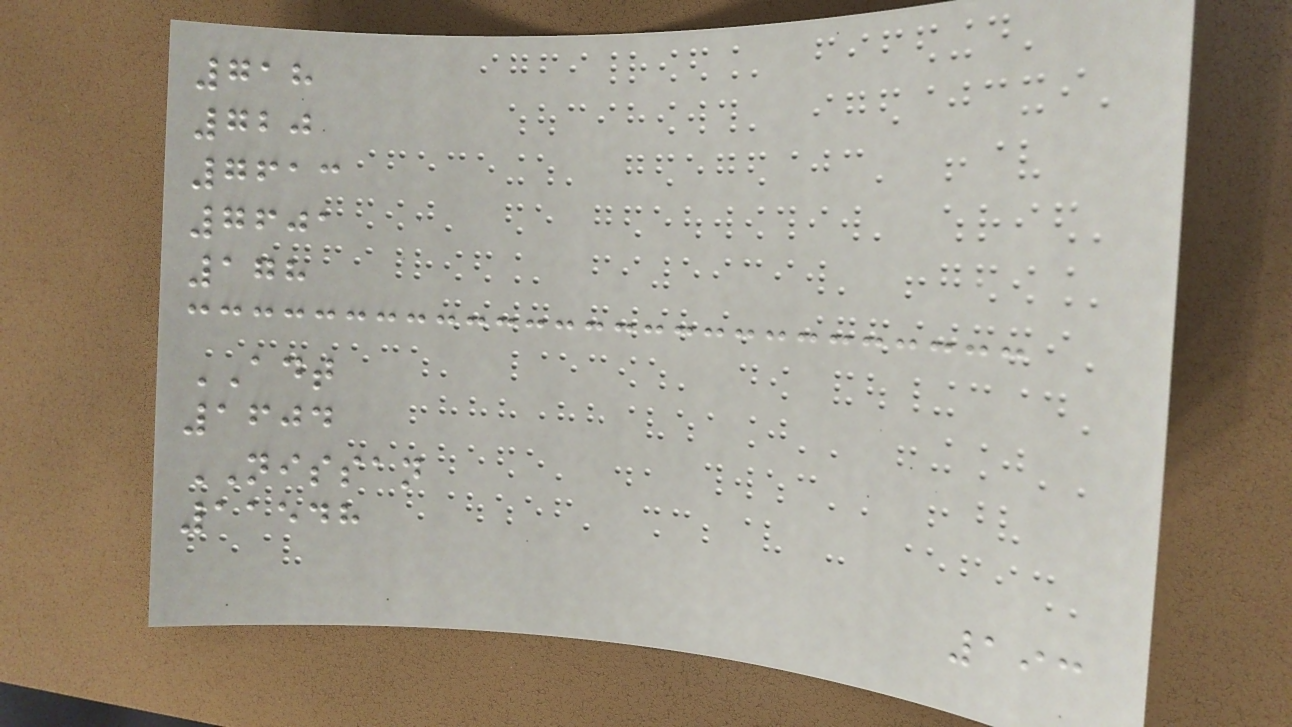718
720
7613
7601
178
ADT
1604
NISSAN
11548
193
